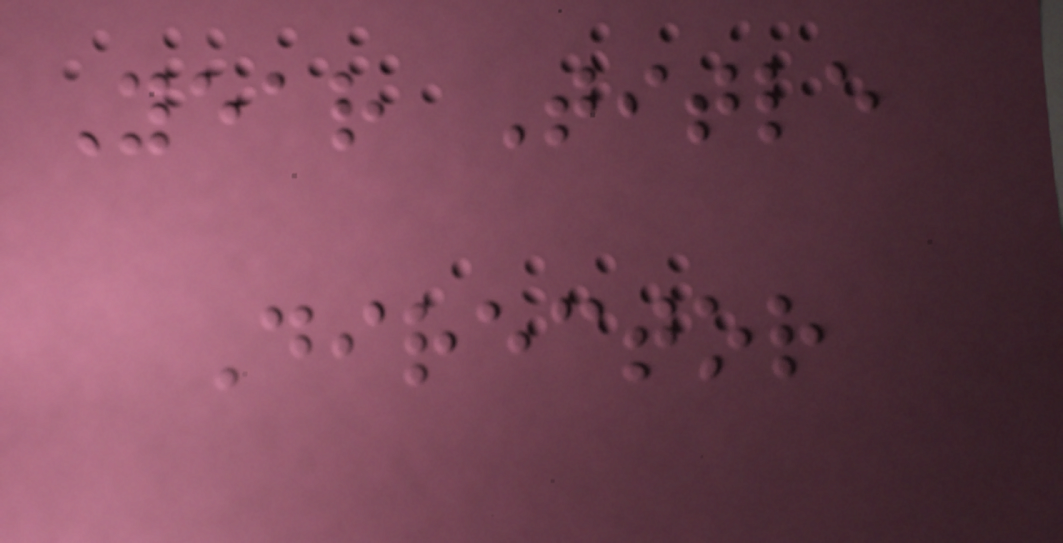Year Title
Director
